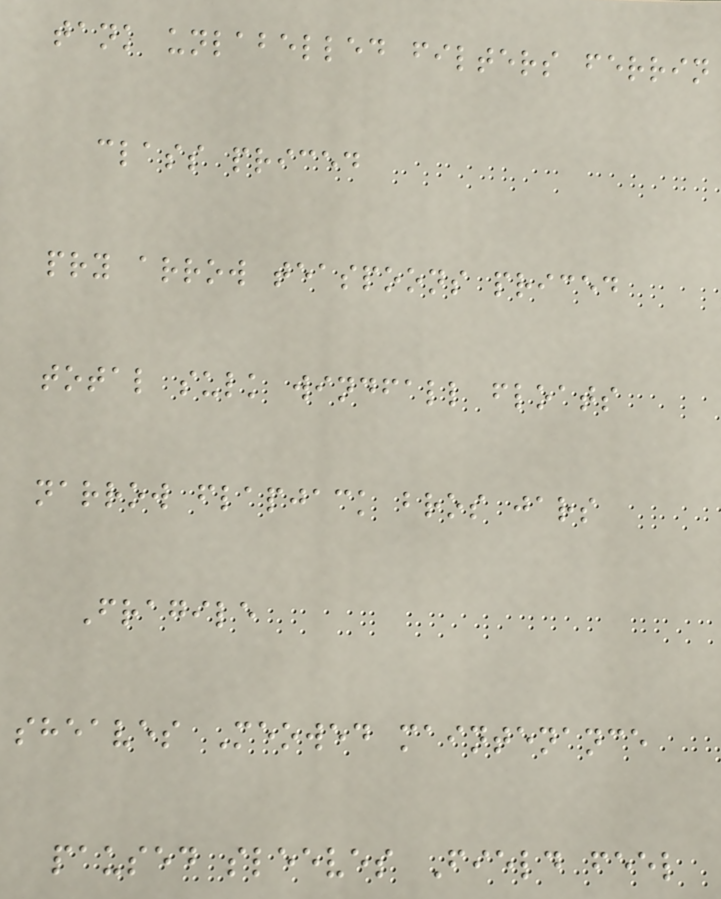tank unlabelled filters ferrin
class priced
pry arrow teaspoons priced
total sulk windfall floats
narrow flapjack bros jars
Fragile
sheaves Meowed maintenance
paused sleeves Field feel
